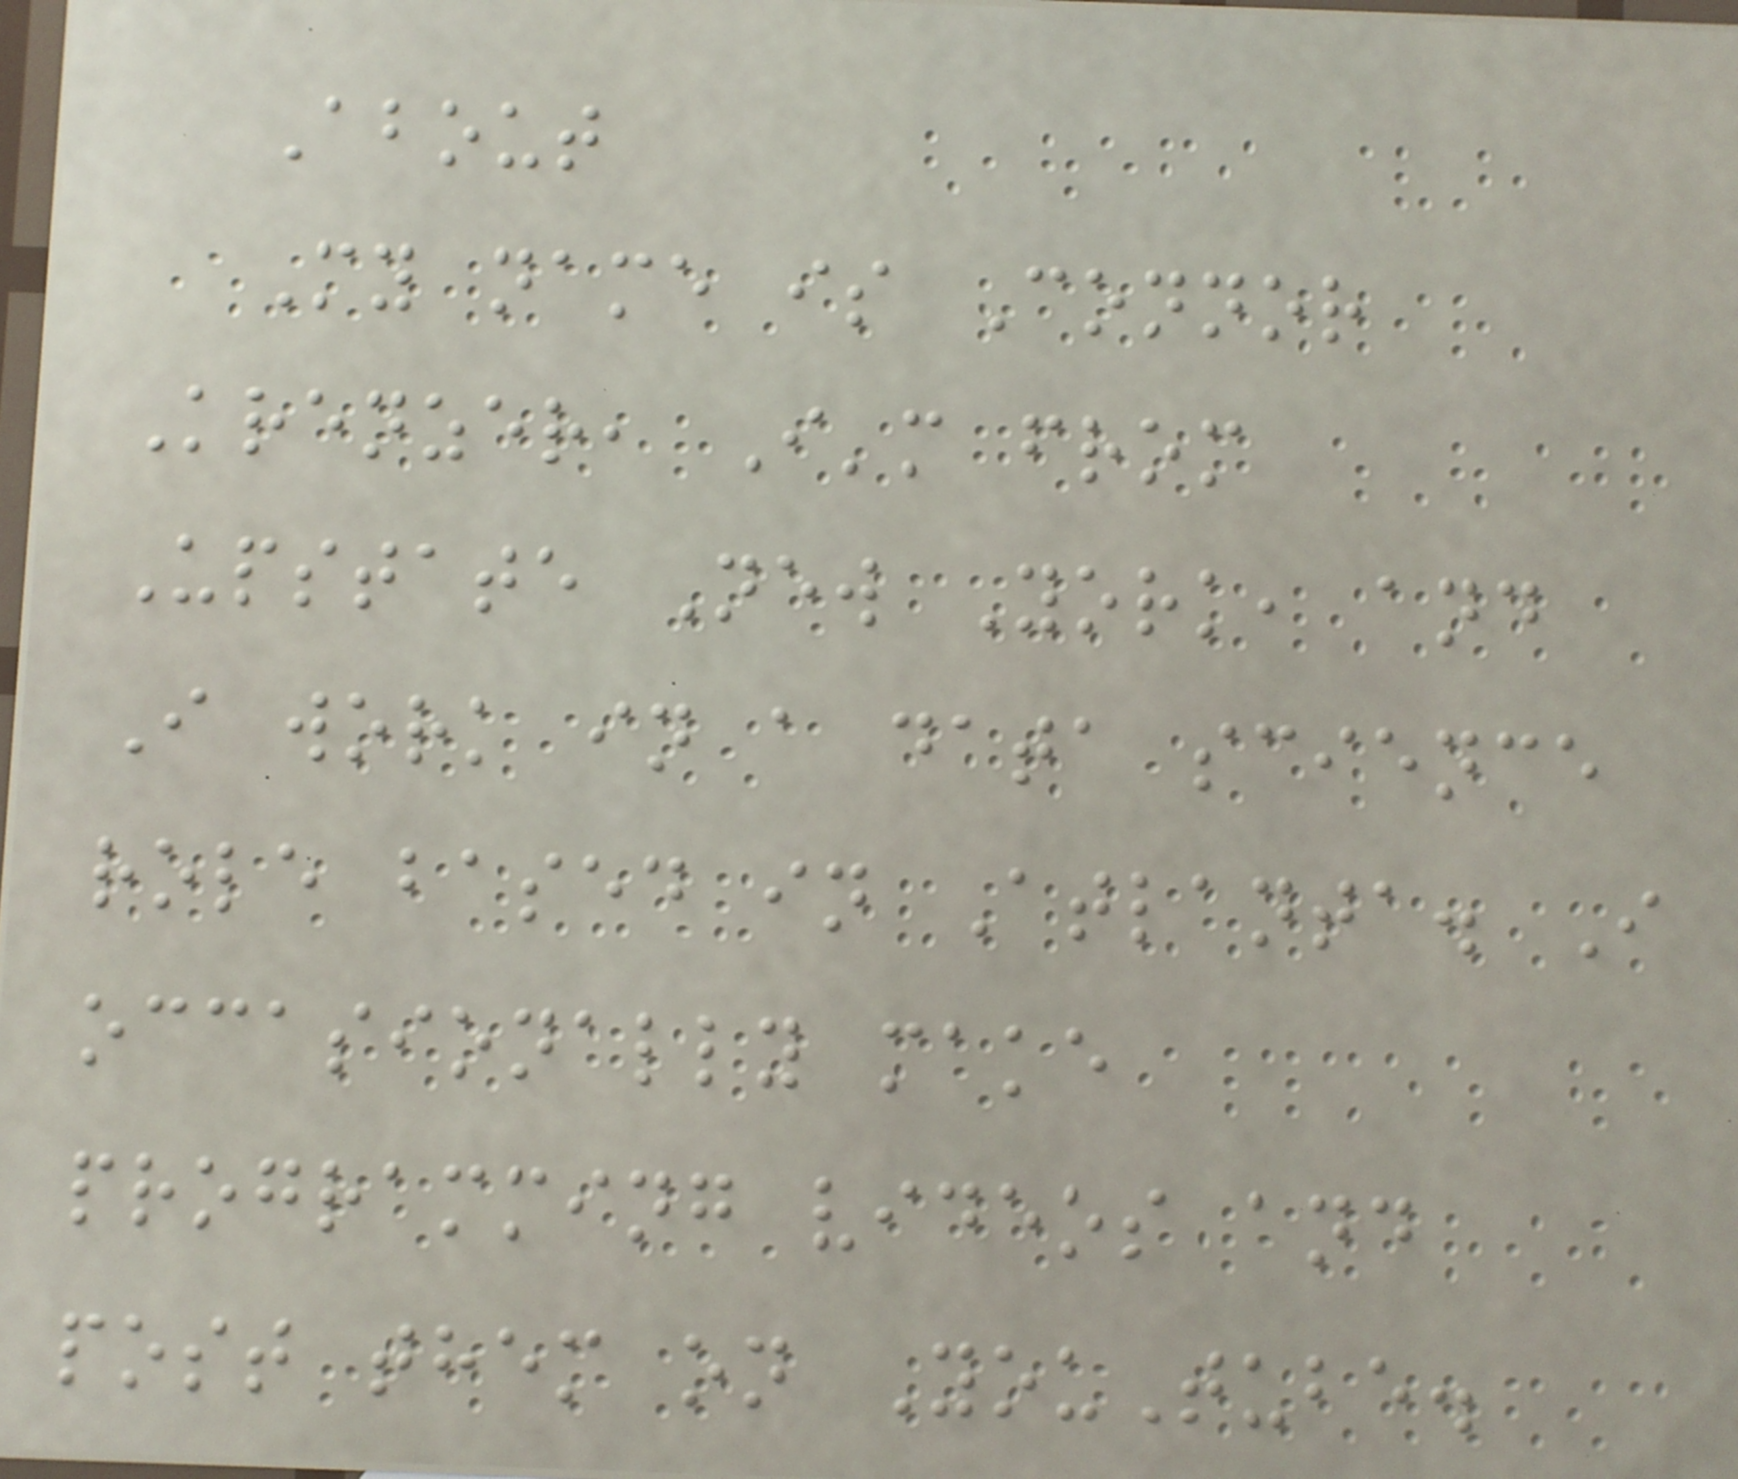About
My name is Connor
Krenzer, I'm from
Upstate New York, and
I work in a data science
role based in Atlanta. I
occasionally make
programming videos and
post them on YouTube.
